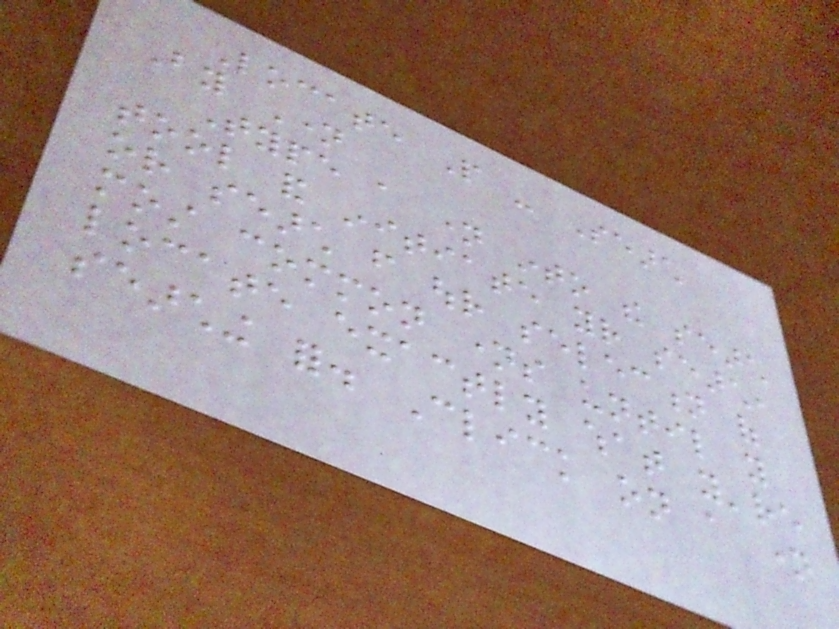Locate People - Search
By Name
Type a name into the search
tool and initiate your search,
or search from our selection of
most common names until you
locate exactly what you're
searching for. Click on a name
